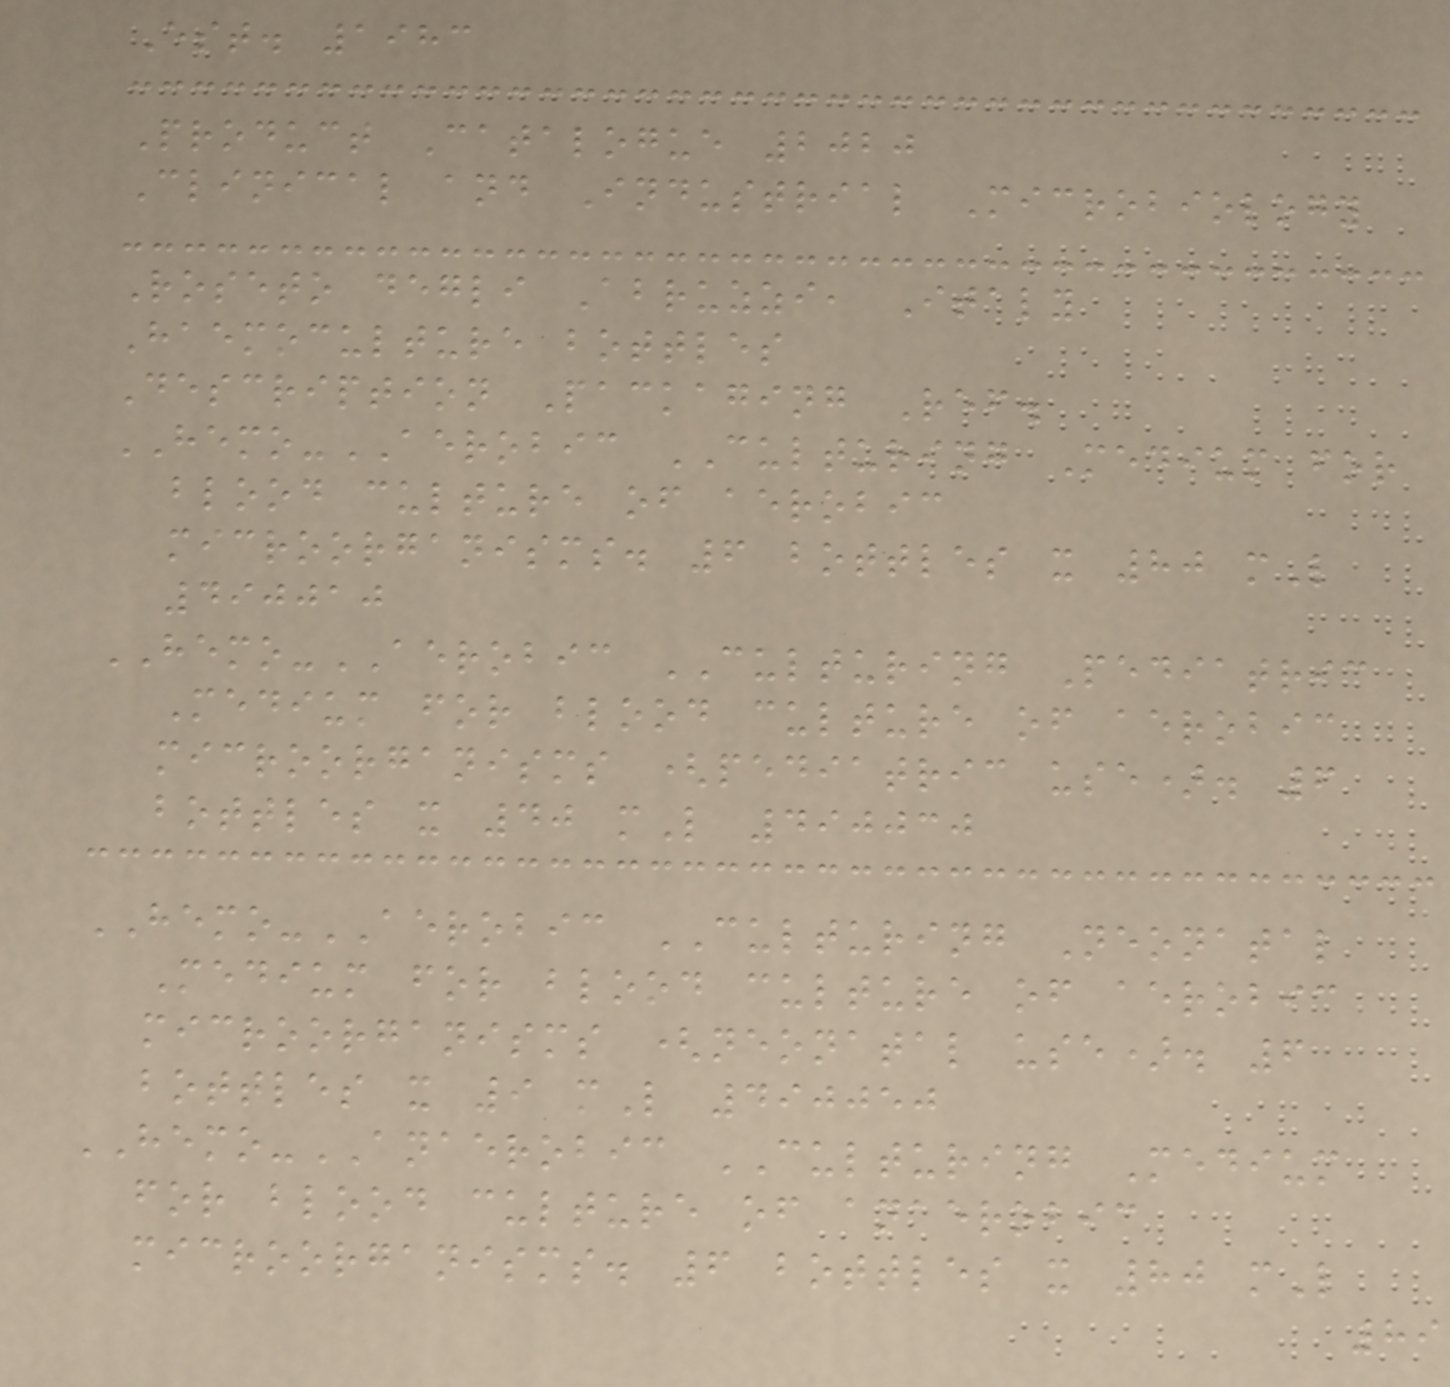Est. 1983
Product Catalogue 2020
Clinical and Industrial Microbiology
Roseto degli Abruzzi, Italy
Haemoculture bottles
Description Packaging Ref.
HEMO-AEROBIC CULTURING Medium for
blood culture of aerobic
microorganisms. 6 bottles x 80 mL
490010
HEMO-AEROBIC CULTURING Pediatric
Medium for blood culture of aerobic
microorganisms (pediatric use). 6
bottles x 40 mL 490030
HEMO-AEROBIC CULTURING Neonatal
Medium for blood culture of aerobic
microorganisms (neonatal use). 6
bottles x 9 mL 490050
HEMO-ANAEROBIC CULTURING Medium
for blood culture of anaerobic
microorganisms. 6 bottles x 80 mL
89
